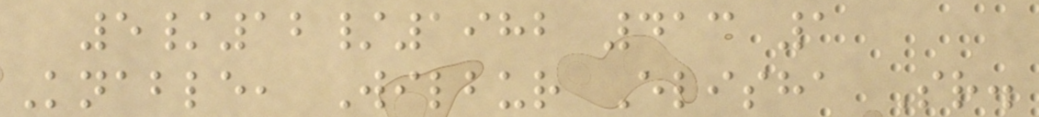5/12/1982 413 1
Knable, Wilbur Elisha Sr.
